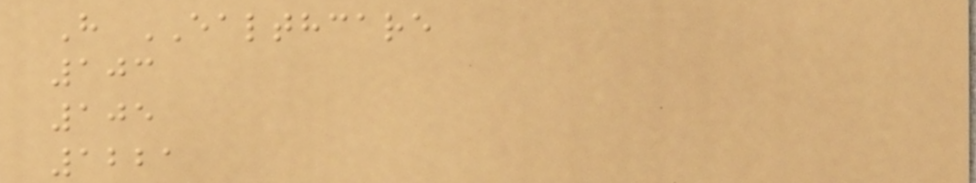H EALTHCARE
103
105
1221
